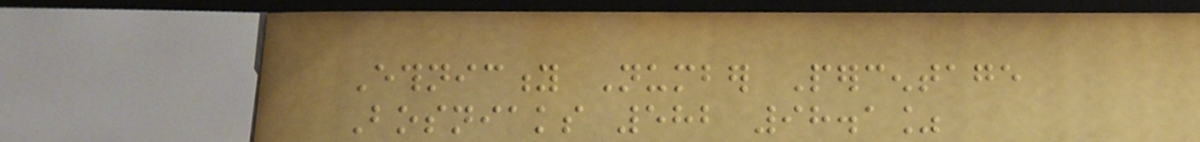Ethnicity Number Percentage
Bosniaks 582 98.1%
